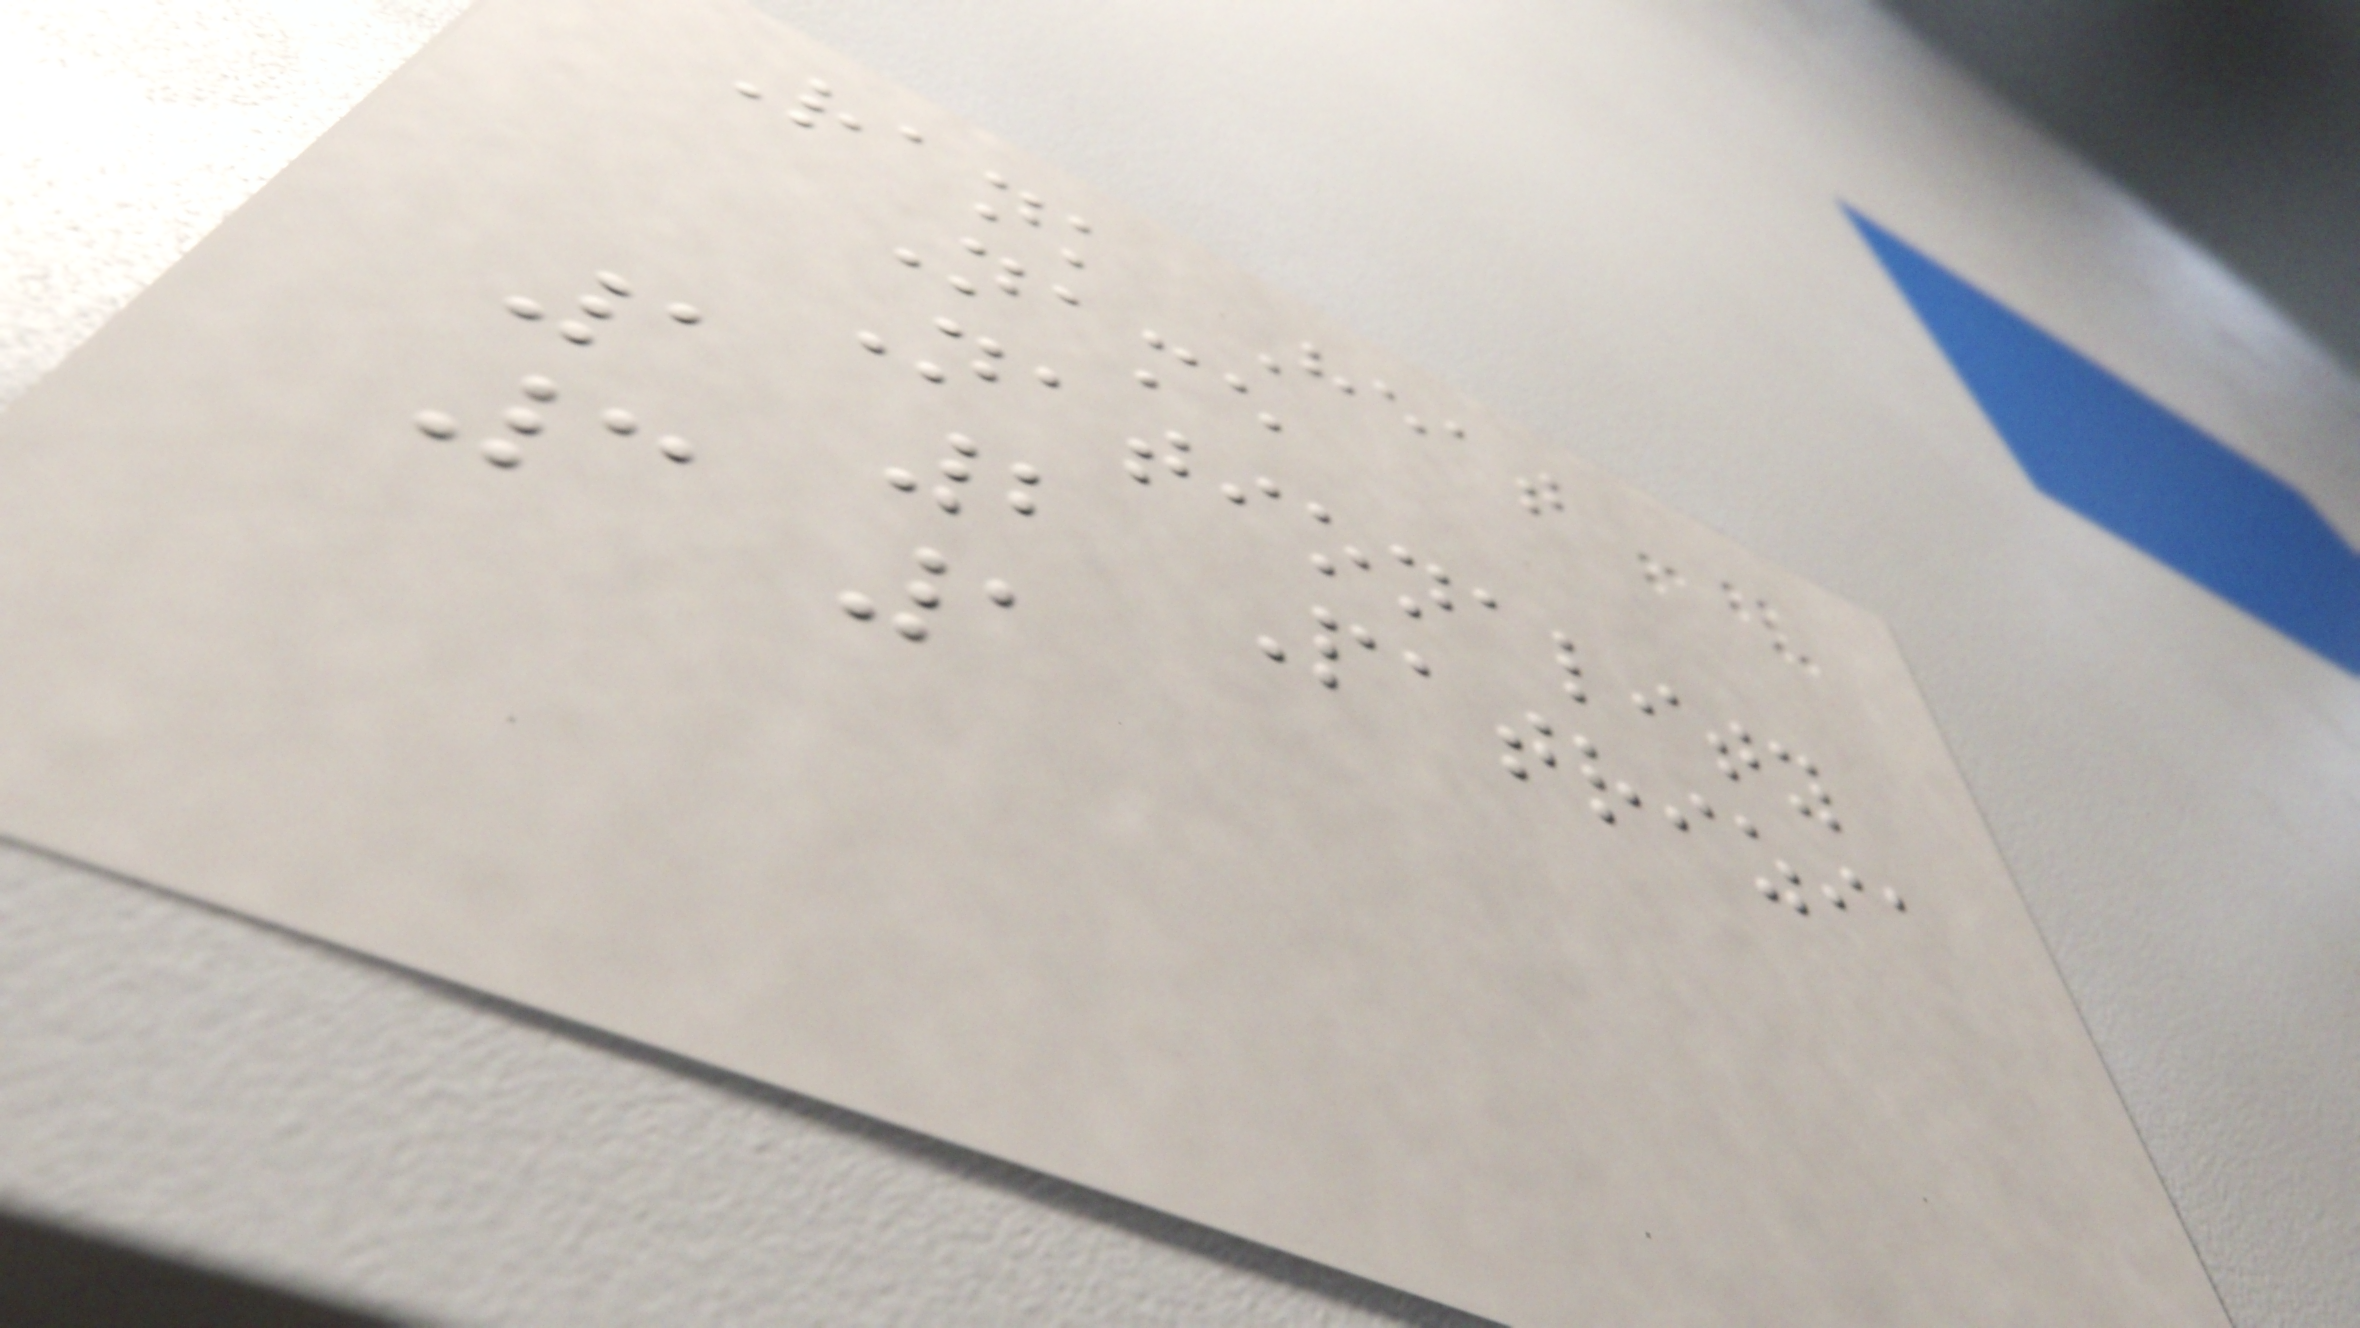Rank Heat
Name
Nationality
1 2 Patrizia
3 1
